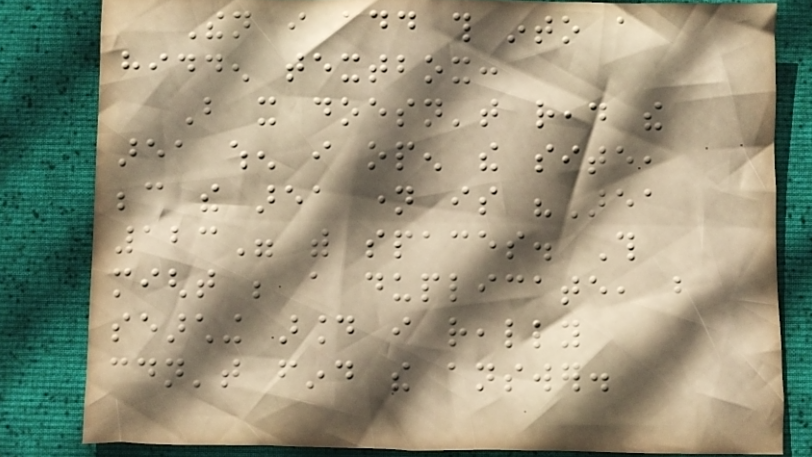Then i add this into a
hidden textbox:
But it doesn't read the
area when i open the site,
because the area name is "Area
123" with spaces. This
might be a duplicate, but
searching around i really
couldn't find the answer.
